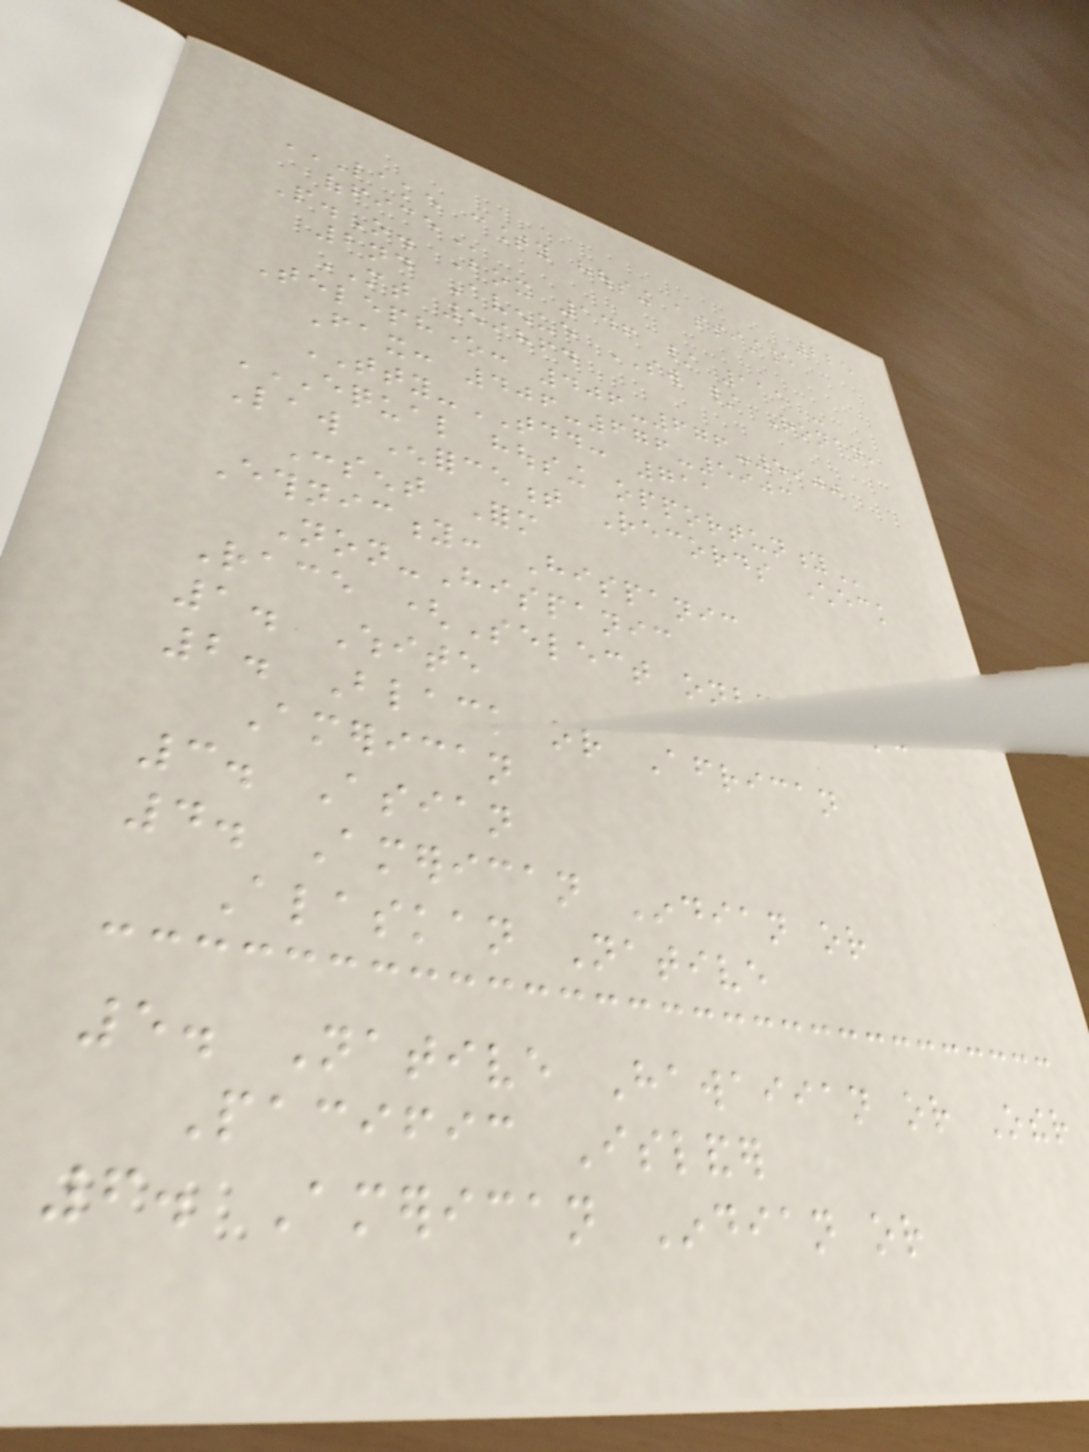225
LAKE COUNTY HOUSING ASSISTANCE
OFFICE
P.O. Box 146 / 111 -
2nd Avenue SW / Ronan,
MT 59864
Telephone: 406-676-5900
Fax: 406-676-5903
TTY-TDD: 711
EQUAL HOUSING OPPORTUNITY
Law Enforcement Records Check
Consent Form
Ethnicity: Hispanic
Non-Hispanic
Race (Select only one):
1. White
2. Black or African
American
3. Asian
4. American Indian or
Alaskan Native
5. Native Hawaiian or Other
Pacific Islander
6. American Indian or
